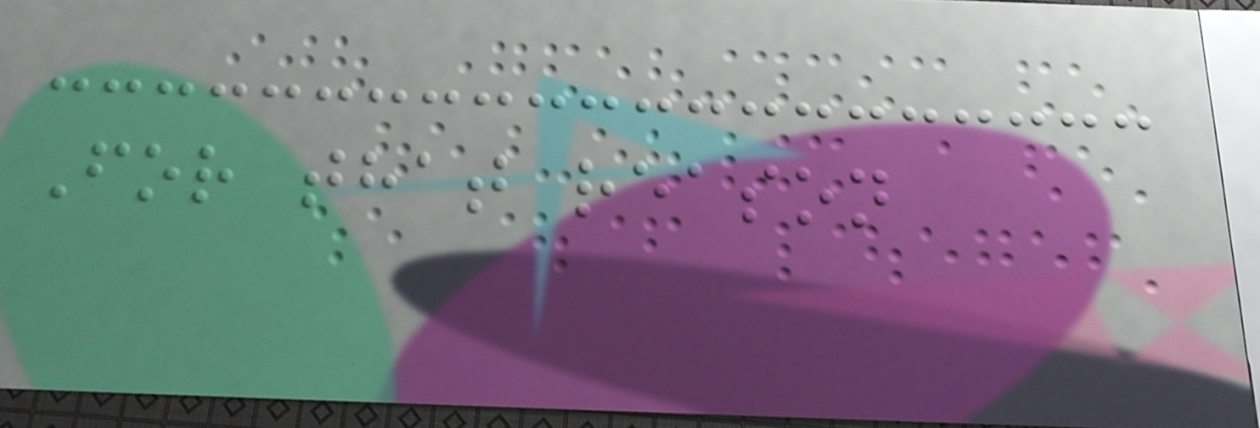For that reason
